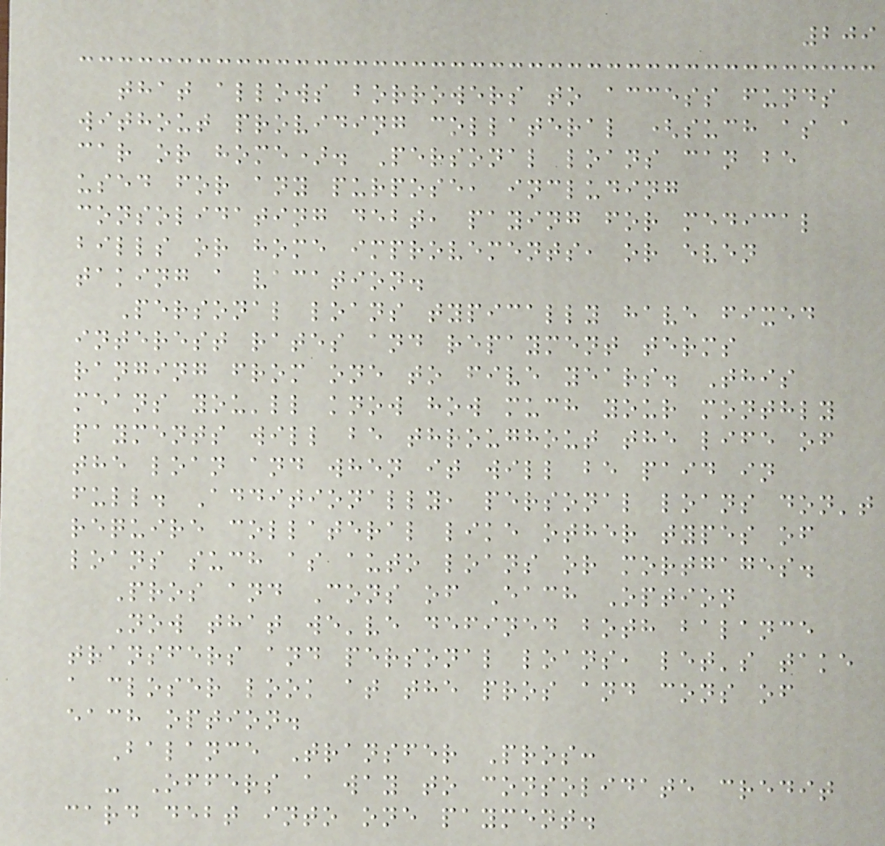209
that allows borrowers to access funds
without providing collateral (such as a
car or home). Personal loans can be
used for any purpose, including
consolidating debt, paying for medical
bills or home improvements, or even
taking a vacation.
Personal loans typically have fixed
interest rates and repayment terms
ranging from one to five years. This
means you'll know how much your monthly
payments will be throughout the life of
the loan and when it will be paid in
full. Additionally, personal loans don't
require collateral like other types of
loans such as auto loans or mortgages.
Pros and Cons of Each Option
Now that we've defined both balance
transfers and personal loans, let's take
a closer look at the pros and cons of
each option.
Balance Transfer Pros:
- Offers a way to consolidate credit
card debt into one payment.
